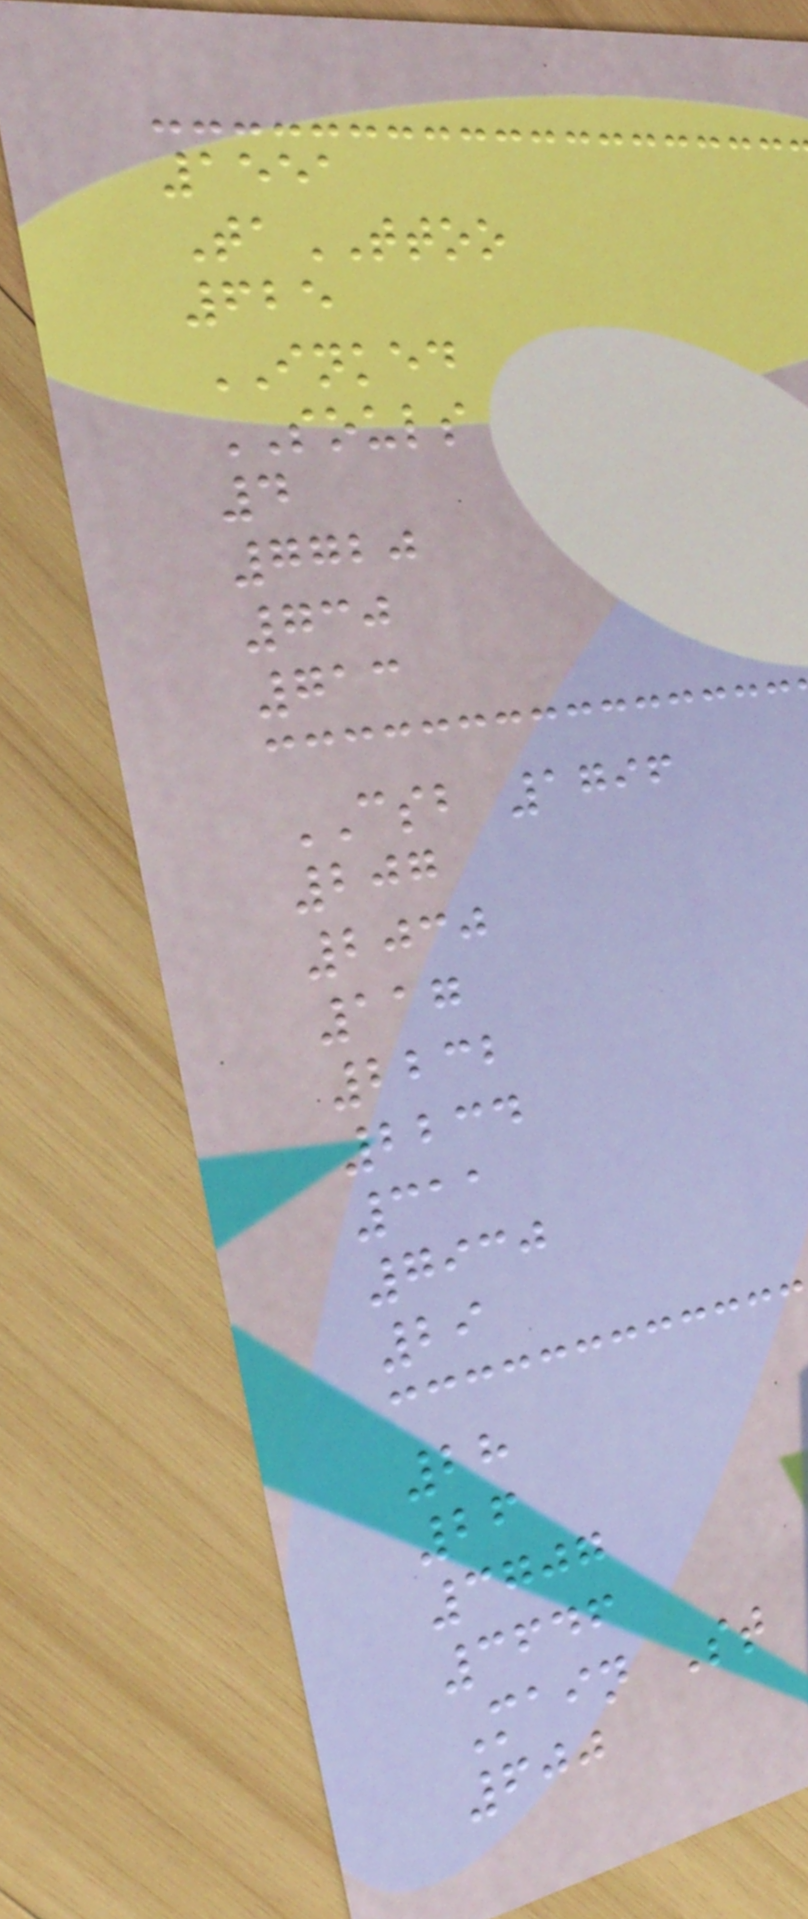1551
TaTTOO
625
INKED
SOULS
4
7720
730
713
CSB 1796
207
2030
117
2232
2234
311
7930
29
28
26
3707
3646
Main St
600
